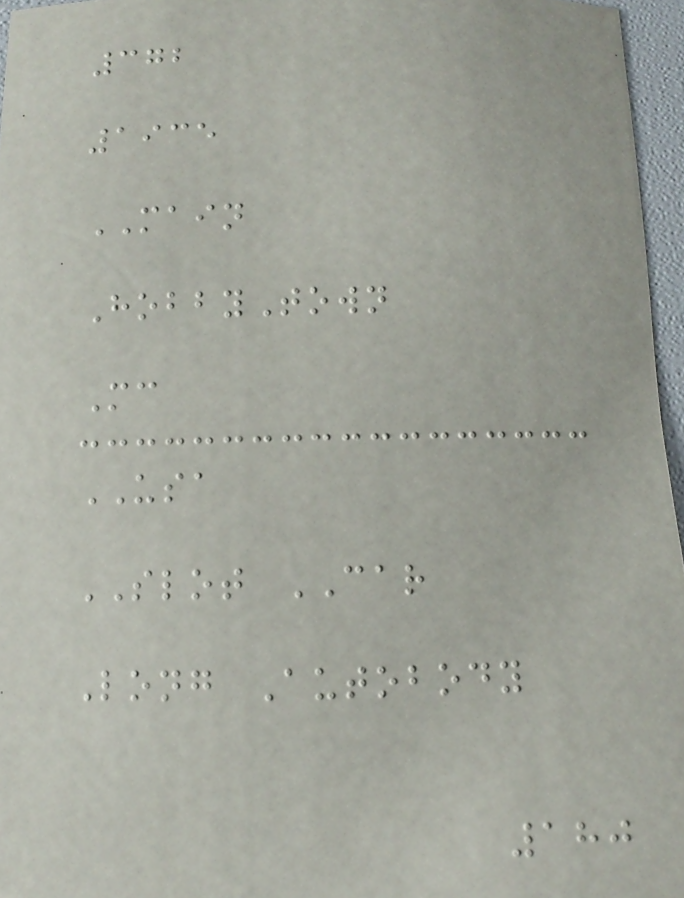372
1935
MAIN
HobbyTown
Mc
USA
SLOT CAR
Long Autobody
180
